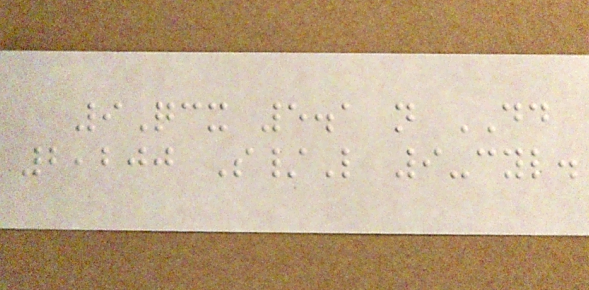9Qcx 5.1 n DD
2,200 S/L 9-cyl.
